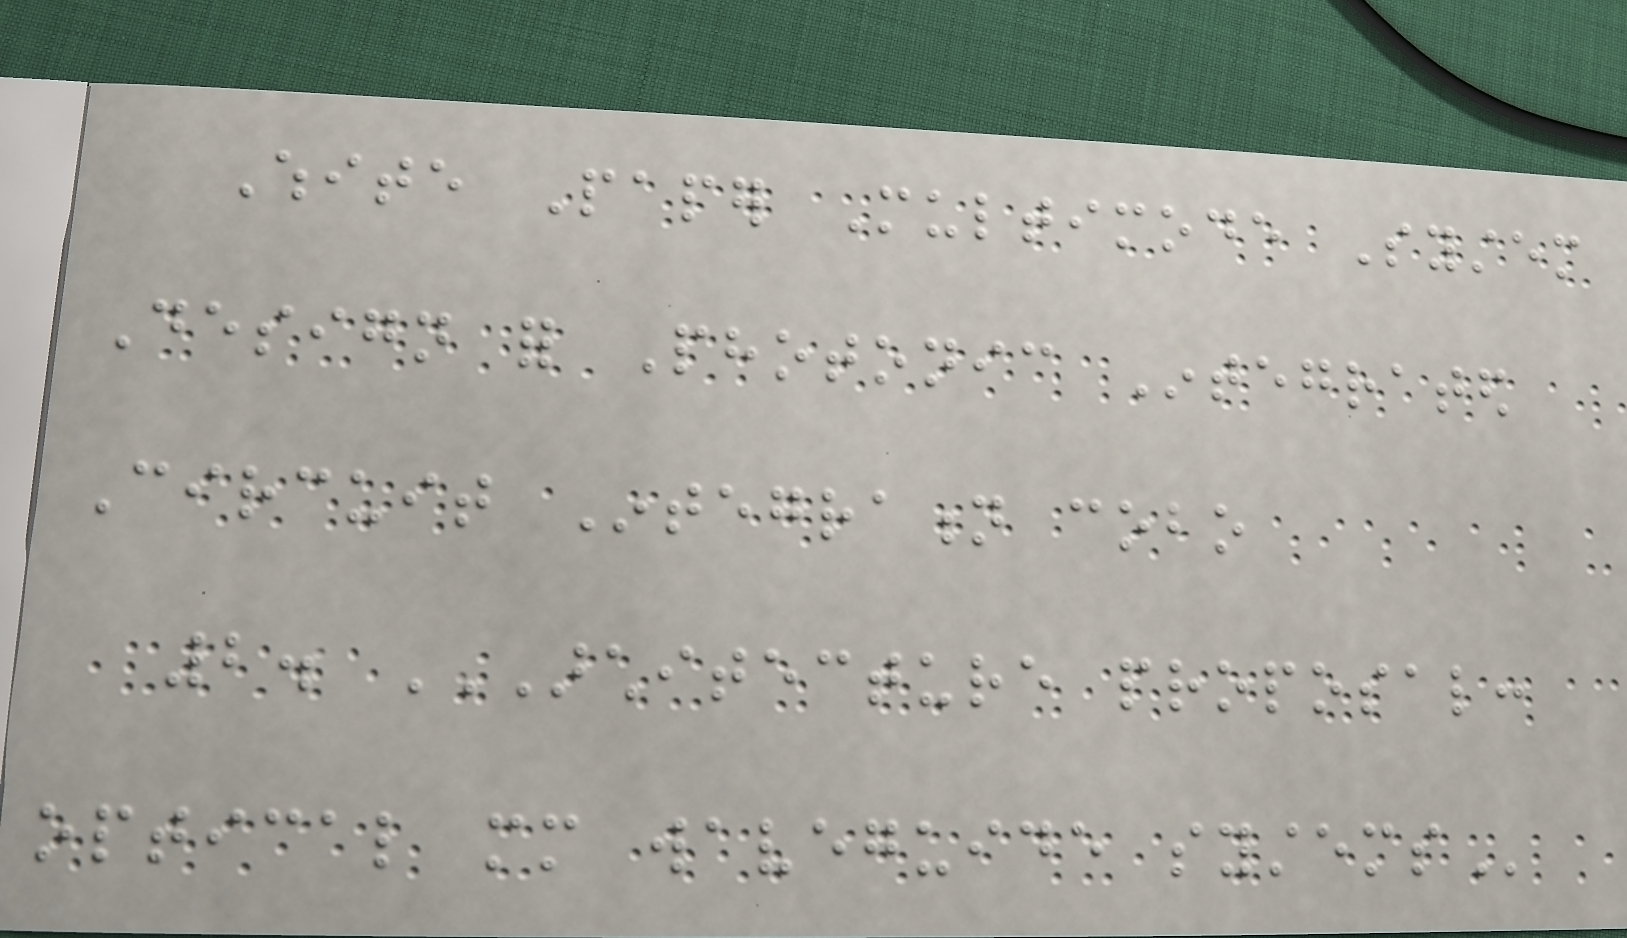White Paper Multimode System
Design for Photonic Integrated
Circuit Integration cobo
2. ARCHITECTURE PROPOSAL:
OPTICAL MM WAVEGUIDE SYSTEMS
